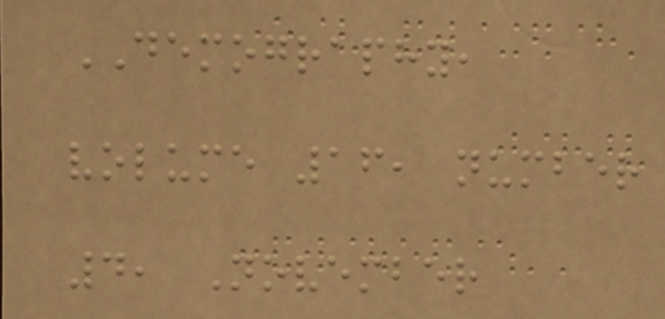DEMOGRAPHY,
volume 16, number
4, November
